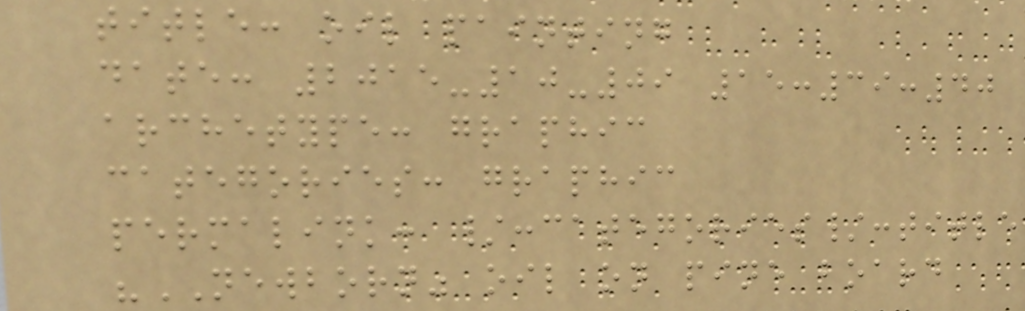title: oil painting
date: 2015-10-09 15:39:40
archetype: graphic
categories: graphic
permalink: /:categories/:title
"NEWBORN" oil on pine board
